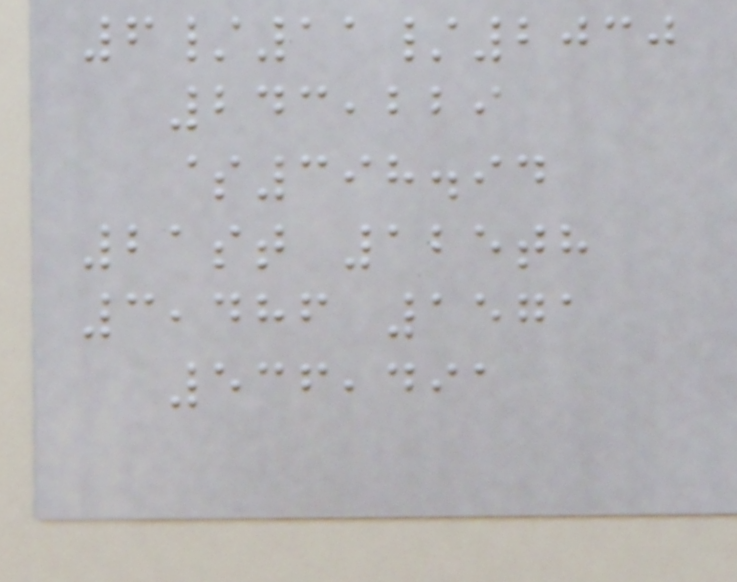6/11/2030
243,229
$398.94
21st 125th
3,486 1571
536,491
